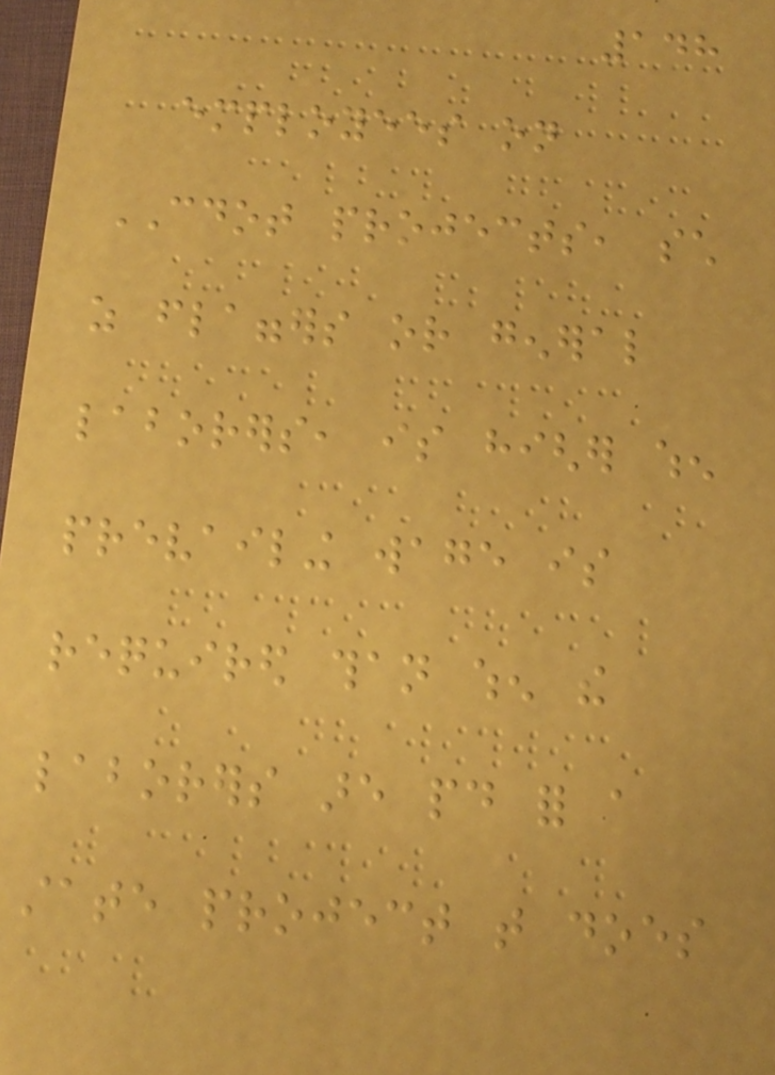148
employees on
CDOT projects, such
as flaggers or general
laborers, is higher when
prevailing wage is
required than when the
laborers are paid for a
state project that does
